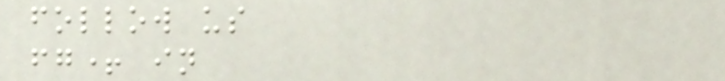follow us
fg+ in
